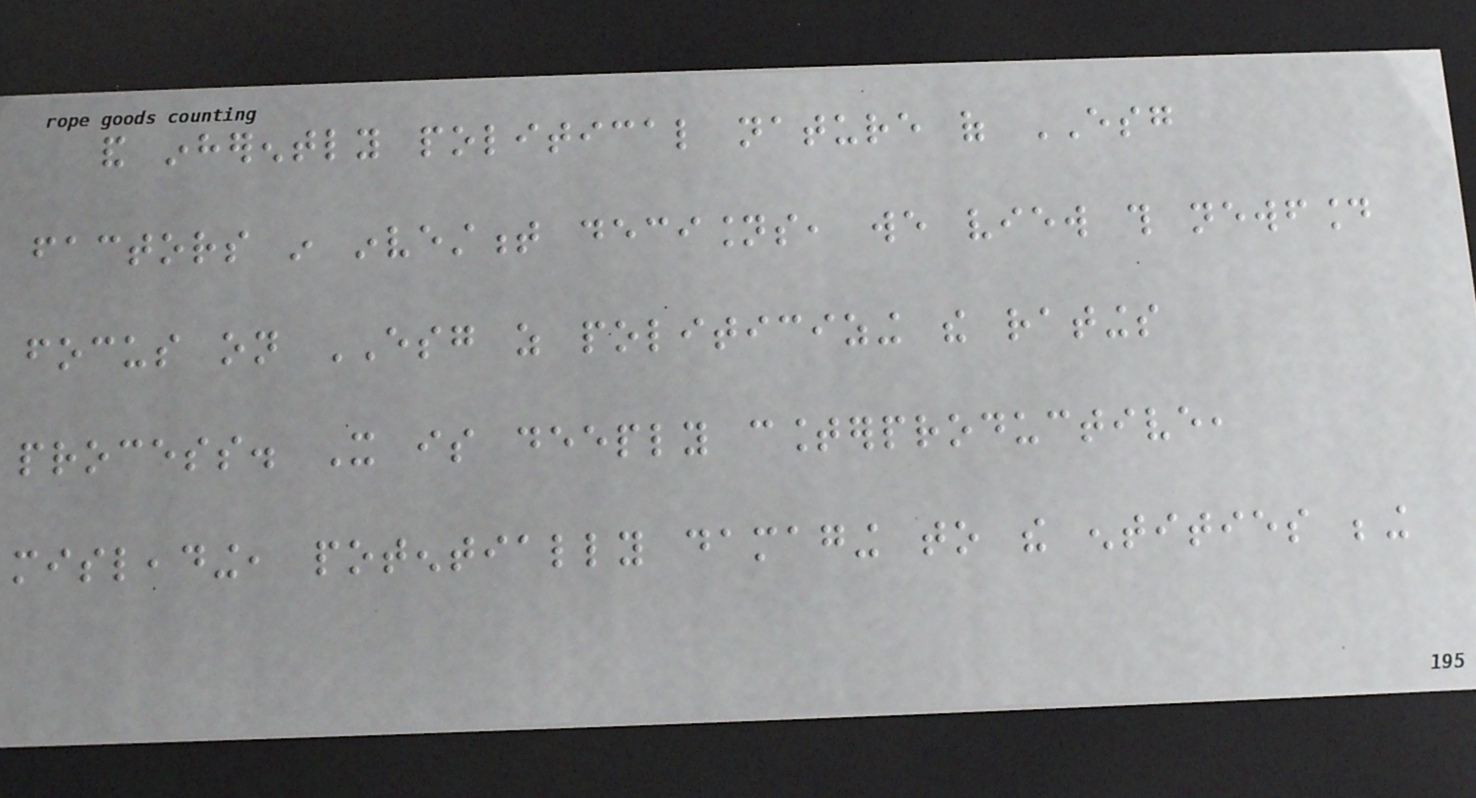and inherently political nature of ESG
factors in investment decisions, we view this newfound
focus on ESG as politicizing the ratings
process. It is deeply counterproductive,
misleading, potentially damaging to the entities being
